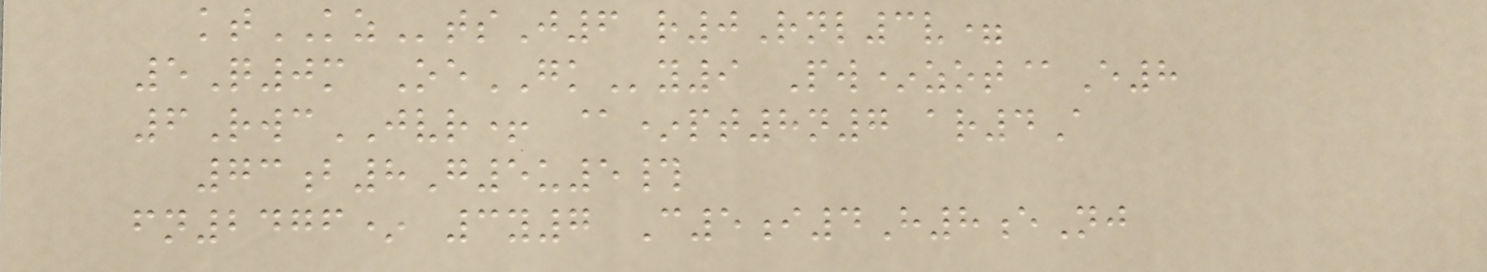ktKZtsJ6 r0Rnl3v=
5Q0m OeGKy9 Pw*zot@E8
6RwcJVR+ @*pt8n7 ar4A
73b8G5u5#
fn2476* 3y7 C5i4H8eNj
